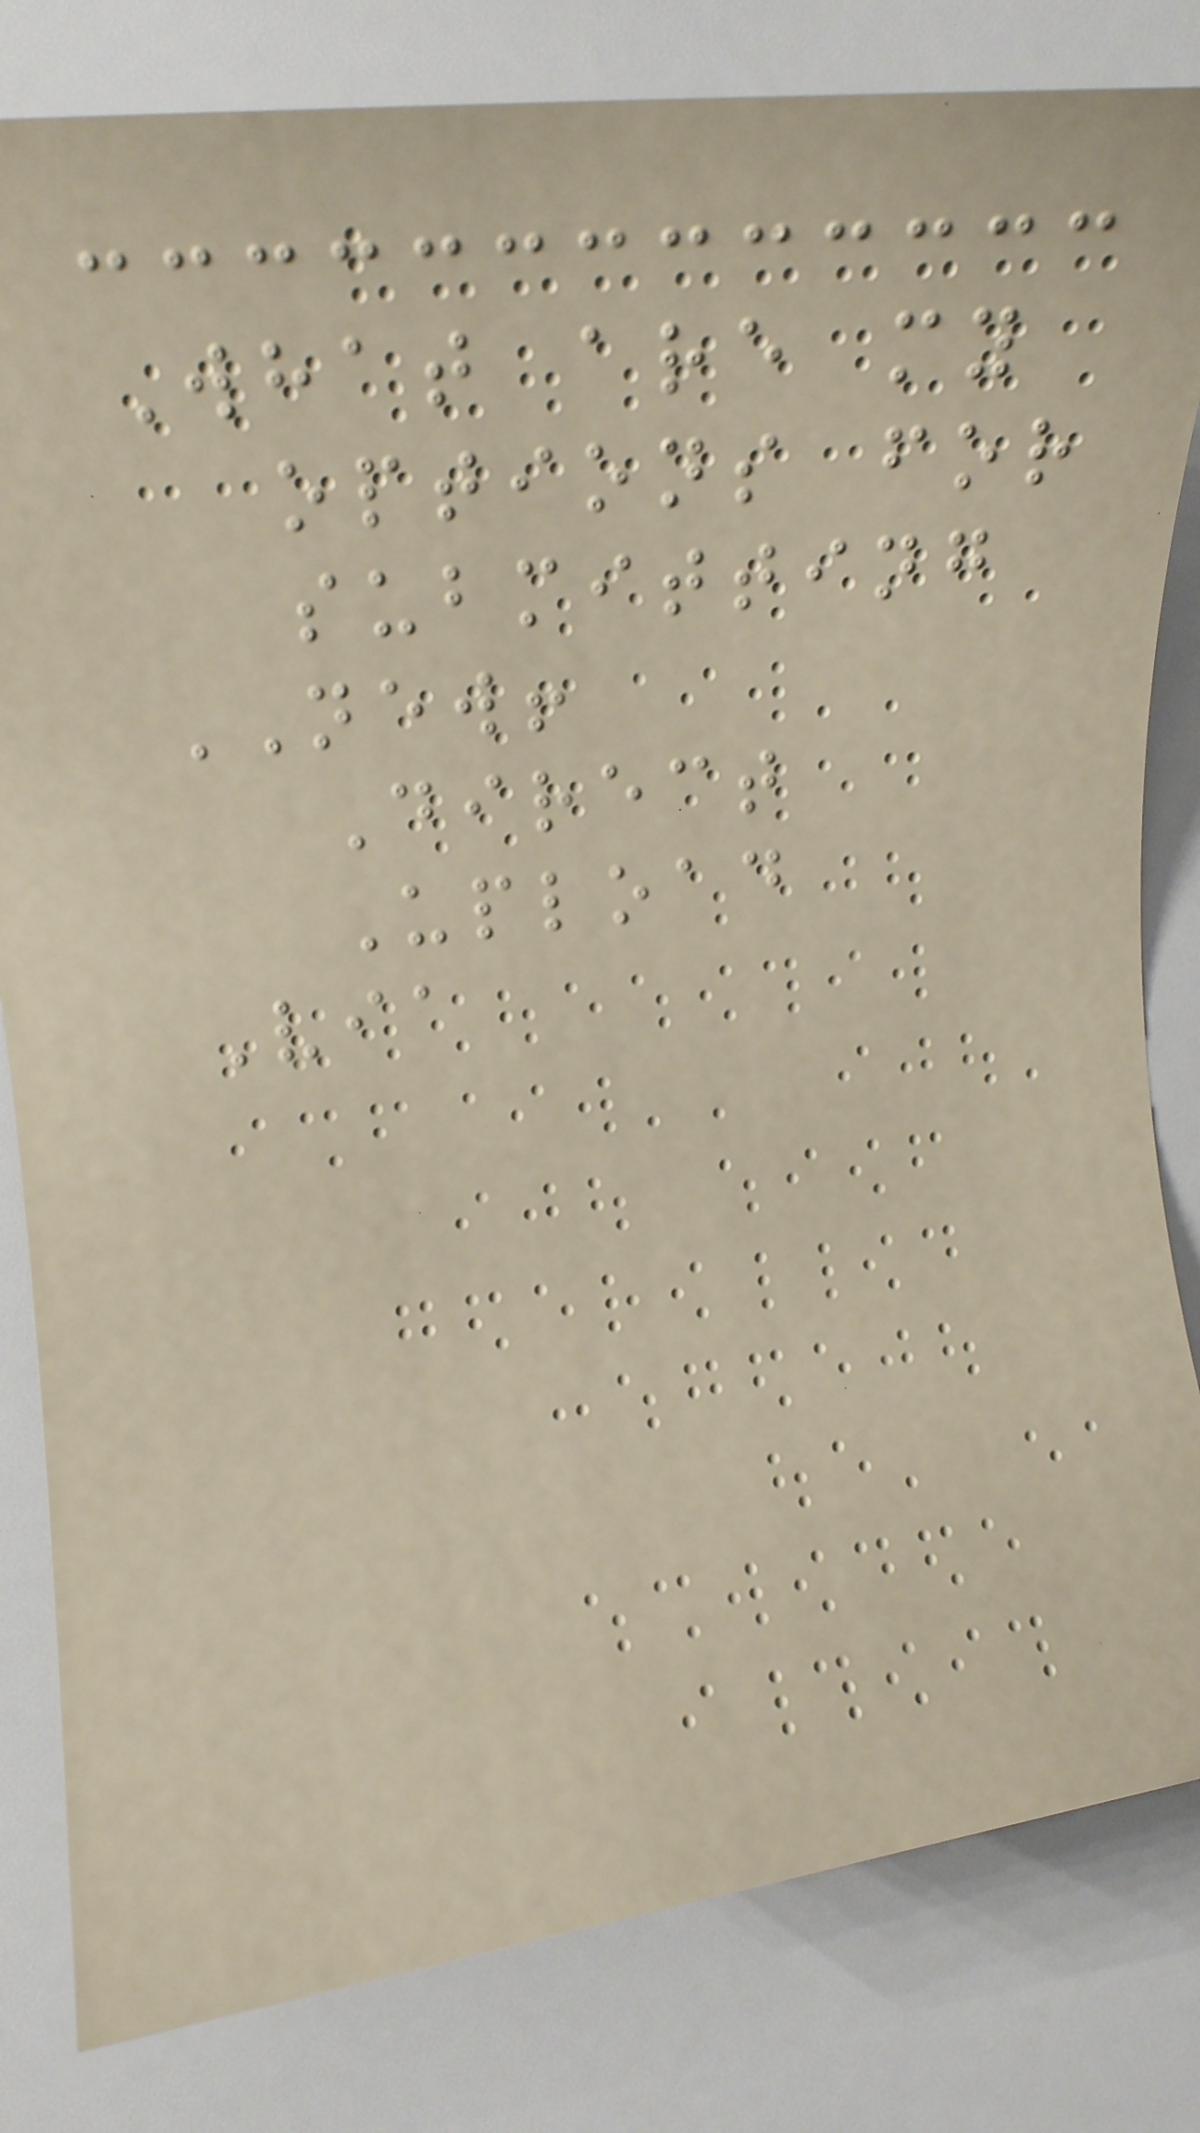What are my
options for
submitting
NEW!
Direct
Upload
Via
